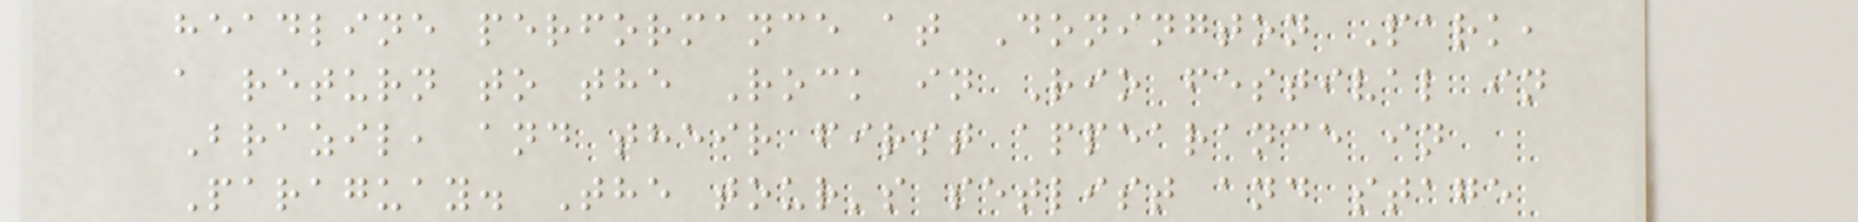headline performance at Donington Park,
a return to the Rock in Rio festival in
Brazil, and their first appearance in
Paraguay. The tour's setlist and stage
